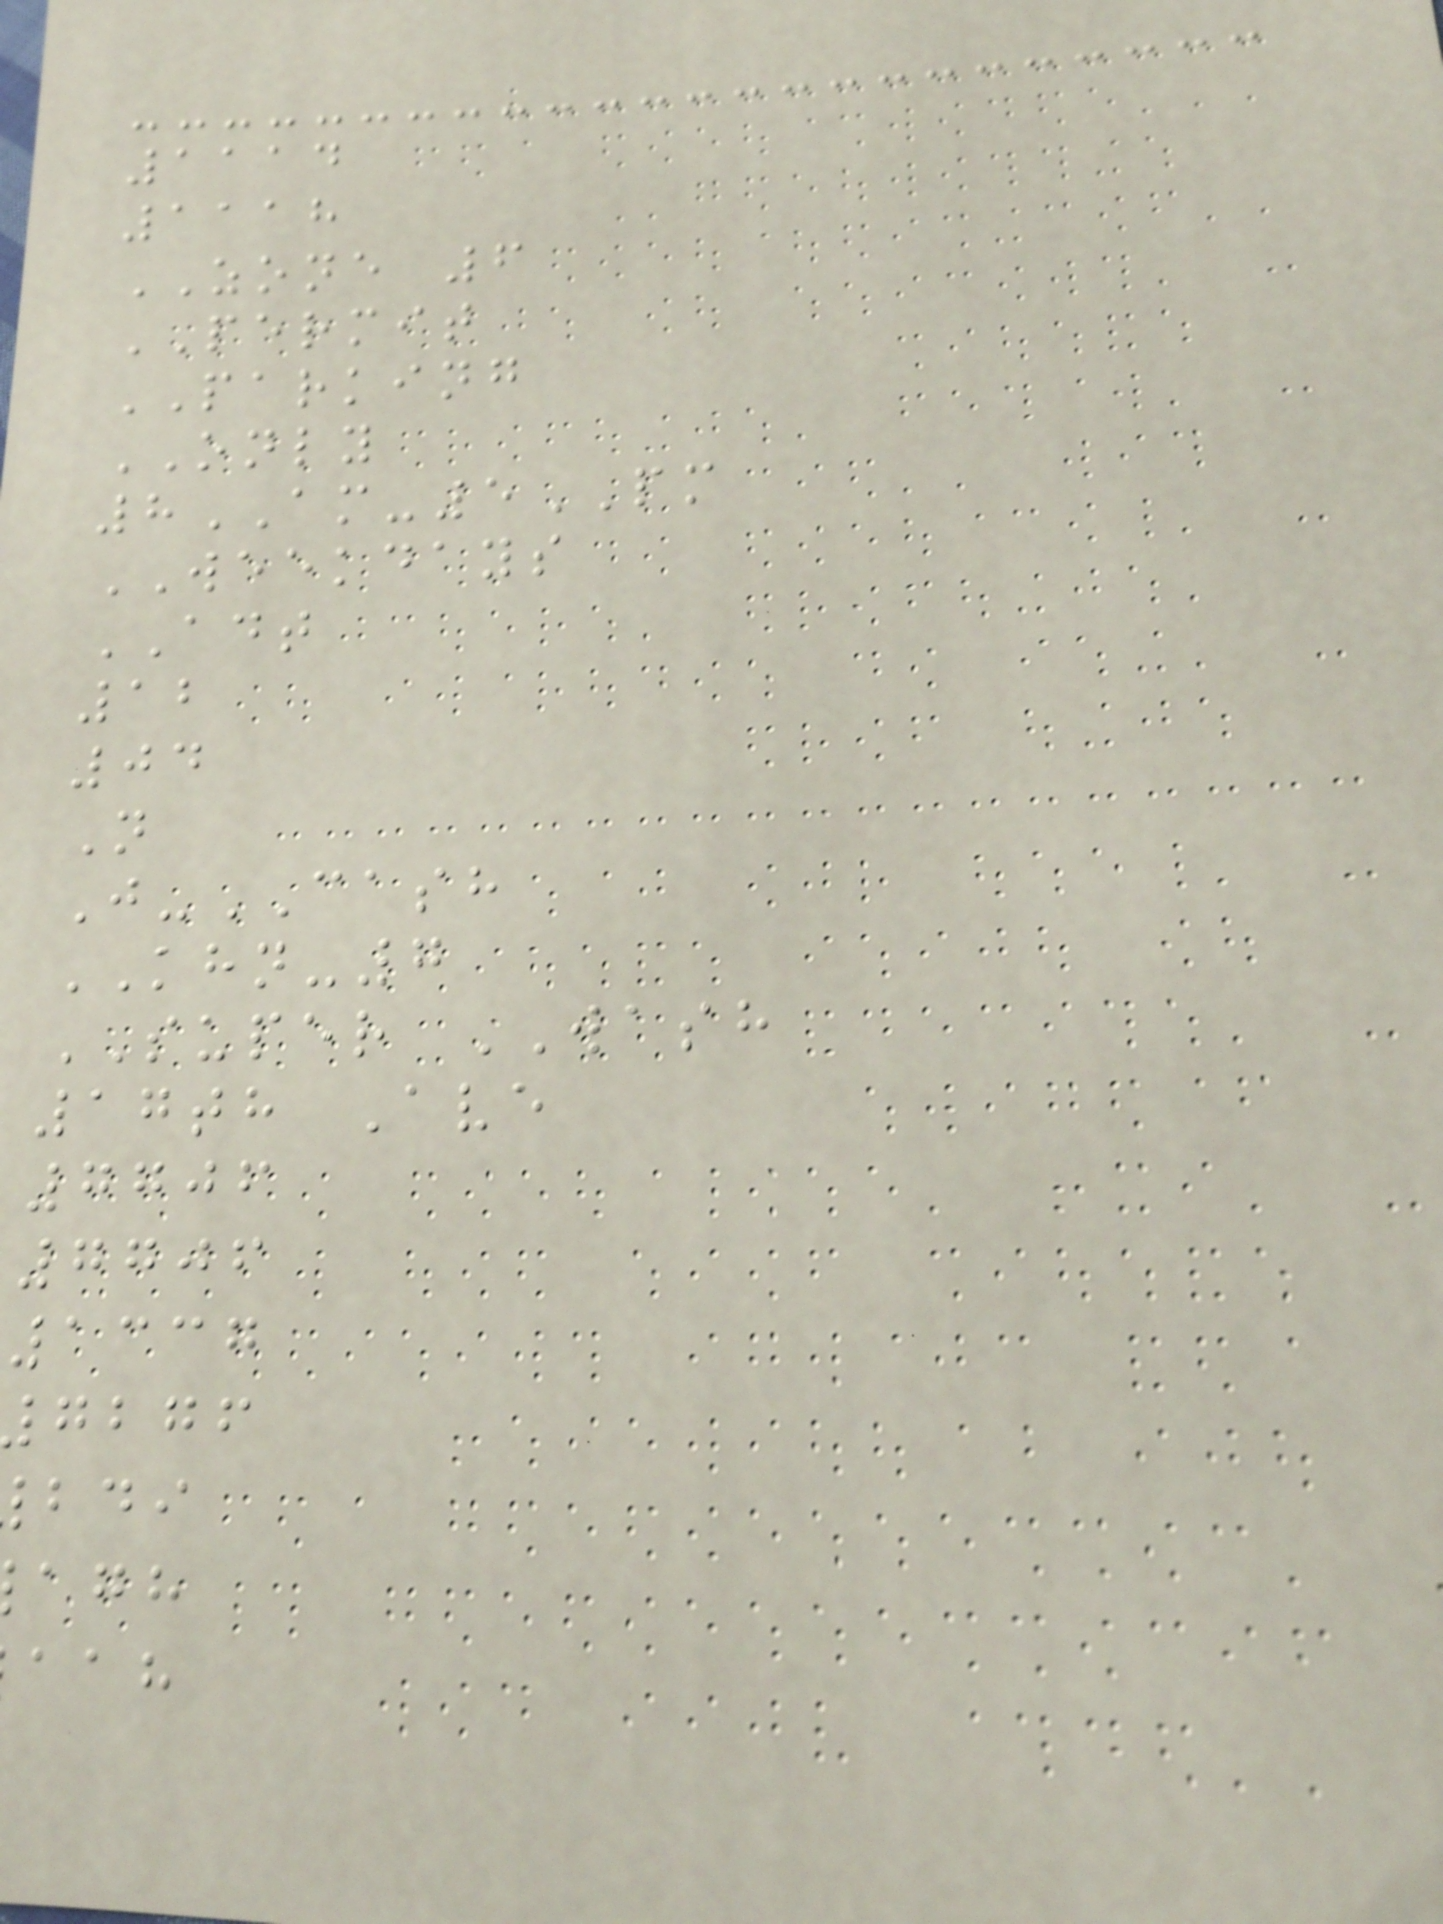1114
1118
ZONE 6
PERMIT
PARKING
ONLY
8AM-5PM
WEEKDAYS
ADT
12
04
N
J-CASH
KHN-7
SUPER WASH
17th Ave
7706
7706
1337
gbgf
